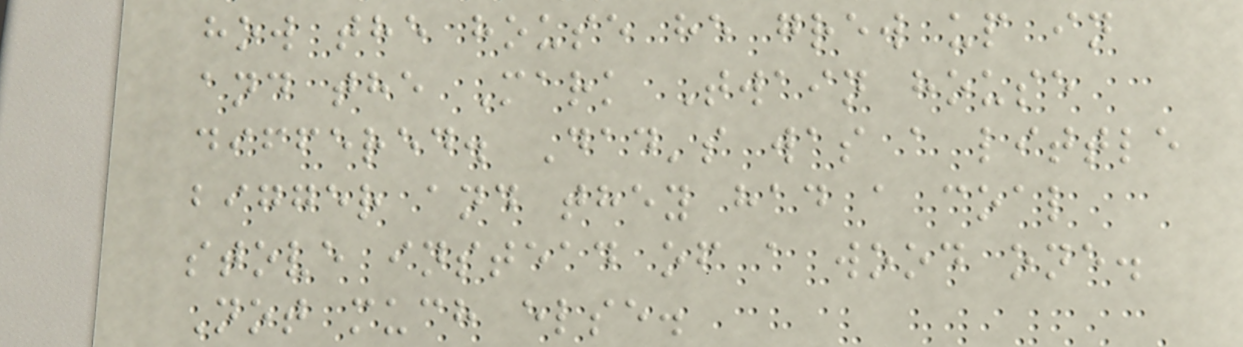how the house he grew up in
and the Mark Twain house
differed. Dad's was a little
bigger and they had a coal
stove instead of a wood one.
Not much else.
